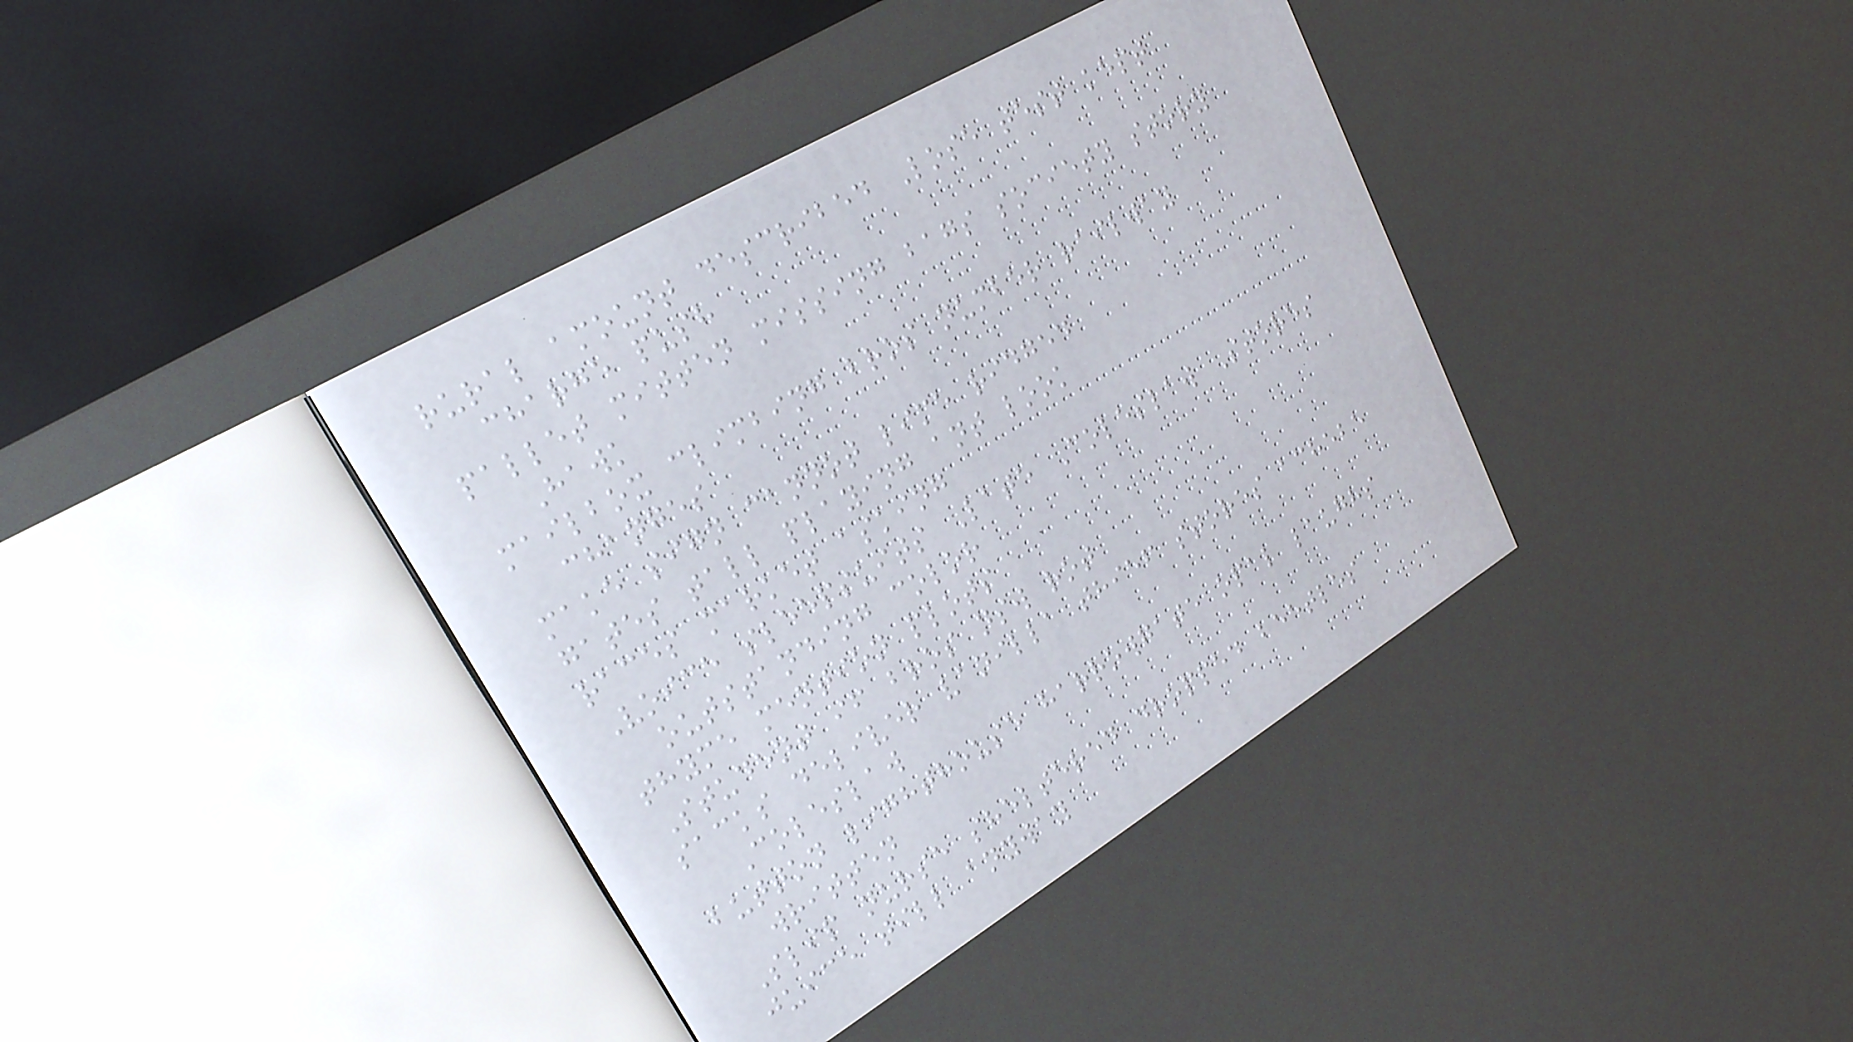rural amount described Lose test kept
charge push
pallet mitten missing bags society story
Hawk
mailbox climbing bros number railway
changes
make sign cannot lime ridged
gates tall playing ant look
races market asking
Voice sleepsuits Late Coleslaw Stores
outstanding color
thyme mention plots
Student if bros nsw rot
sacks deliver vanilla thief stores achebe
Coleslaw
button lighthouse harrowgate opal laughs
written
Slip nurse sheltered dropped beetles
juice till anyway
